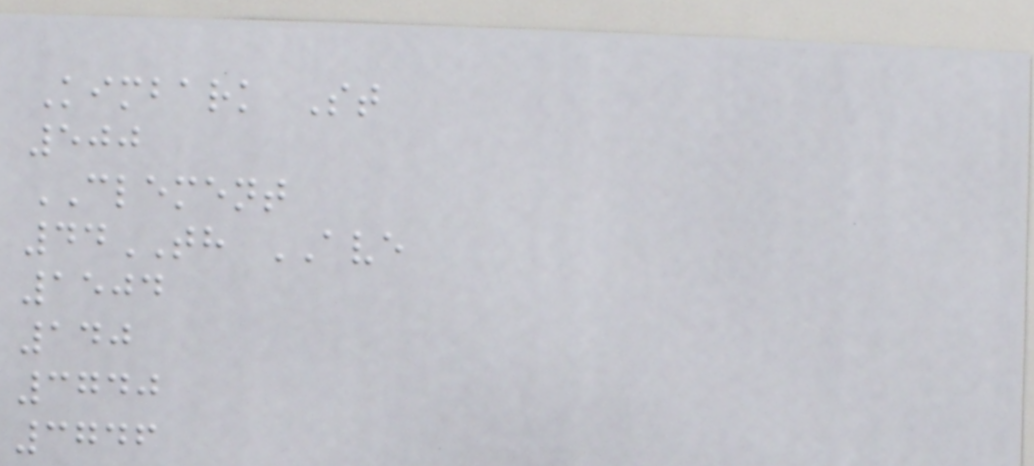Kimbark St
500
CLEMENT
44TH AVE
1504
140
3740
3746
